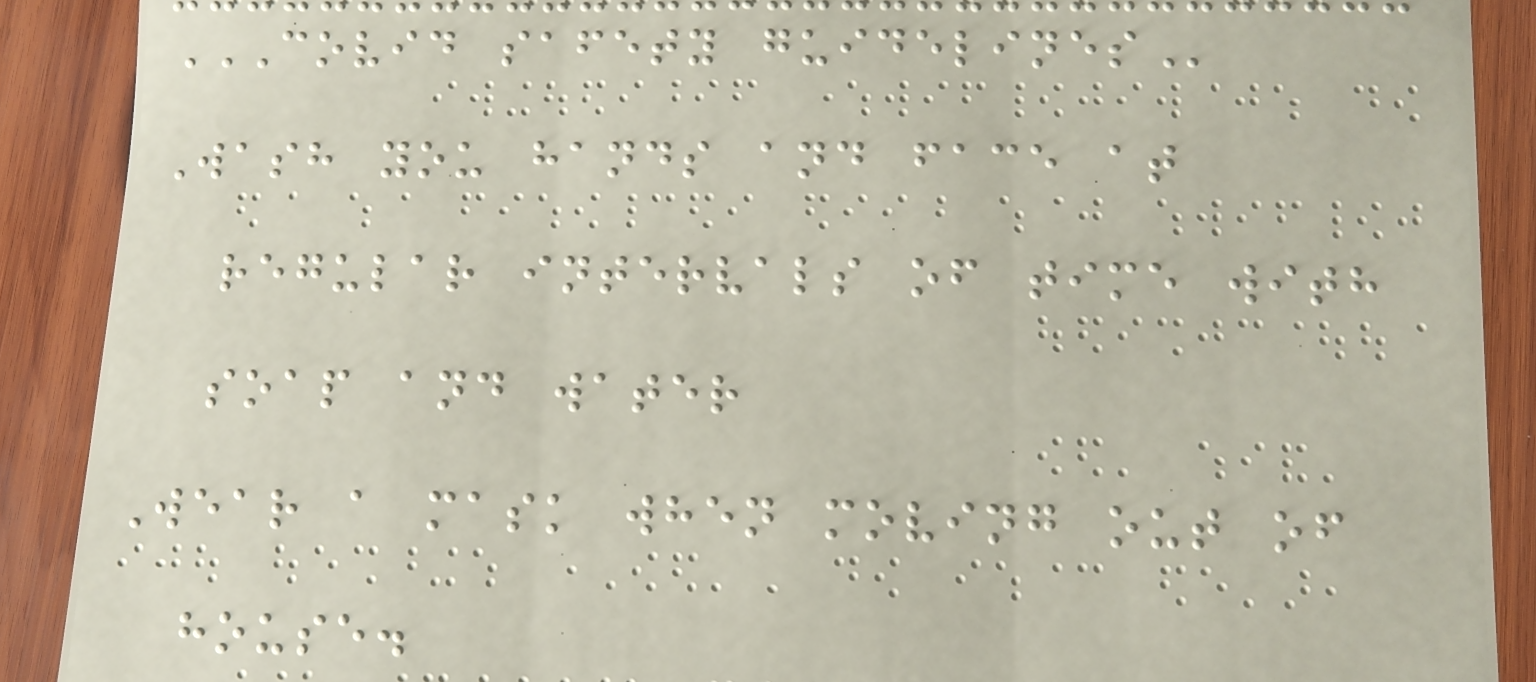COVID SAFETY GUIDELINES
Wash you hands and face at
regular intervals of time with
soap and water
Wear a mask when moving out of
house.
